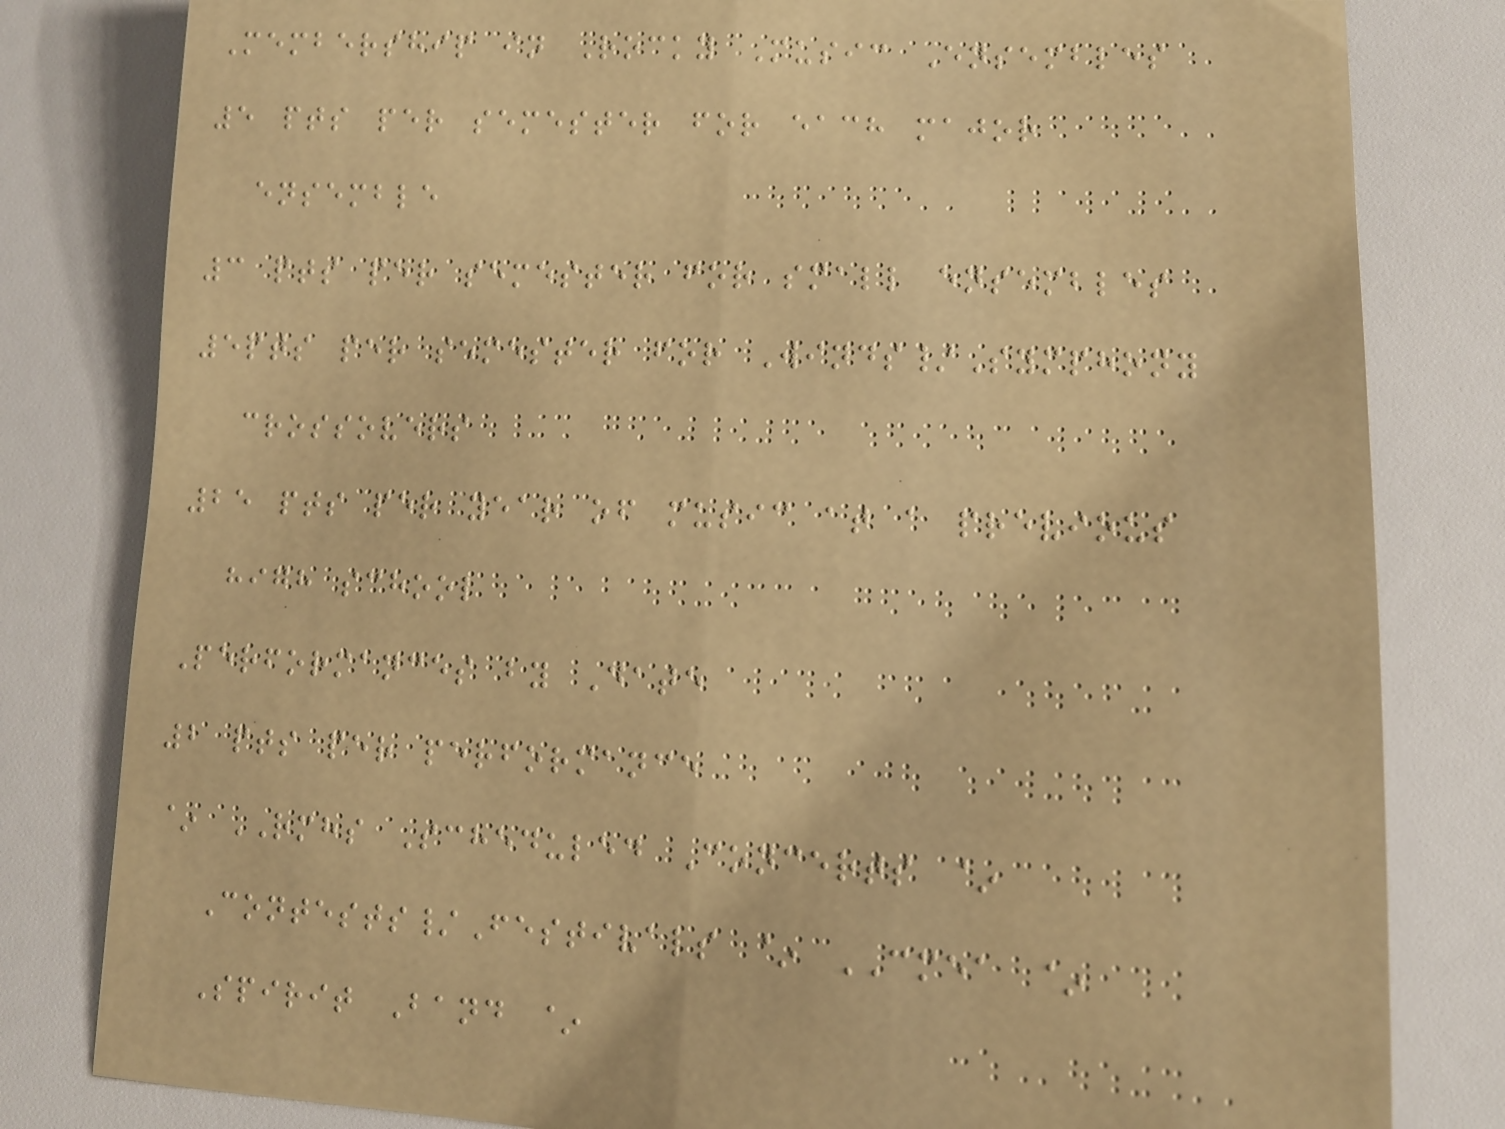Membership in Rocky Music Ensembles
5 pts per semester for each major
ensemble
3 pts per semester for small ensembles
5pts per semester for Winds/Symphony
crossovers
25 pts per year of music at a previous
high school
Performances by Date
2 pts per performance
~ RMHS Scheduled Concerts ~
Contests/Festivals ~ CMEA ~
Spirit Band ~
